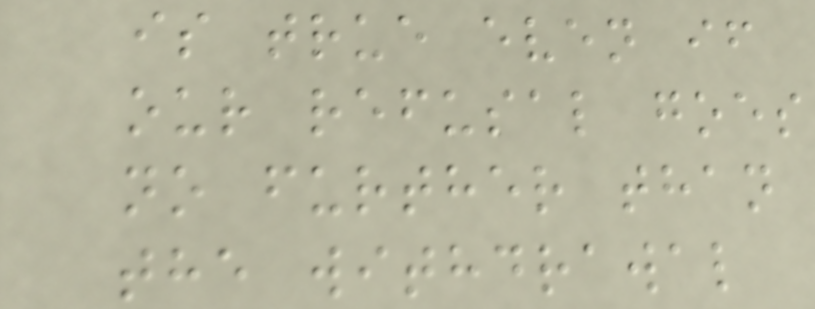is true even if
our refusal goes
no further than
the withdrawal
